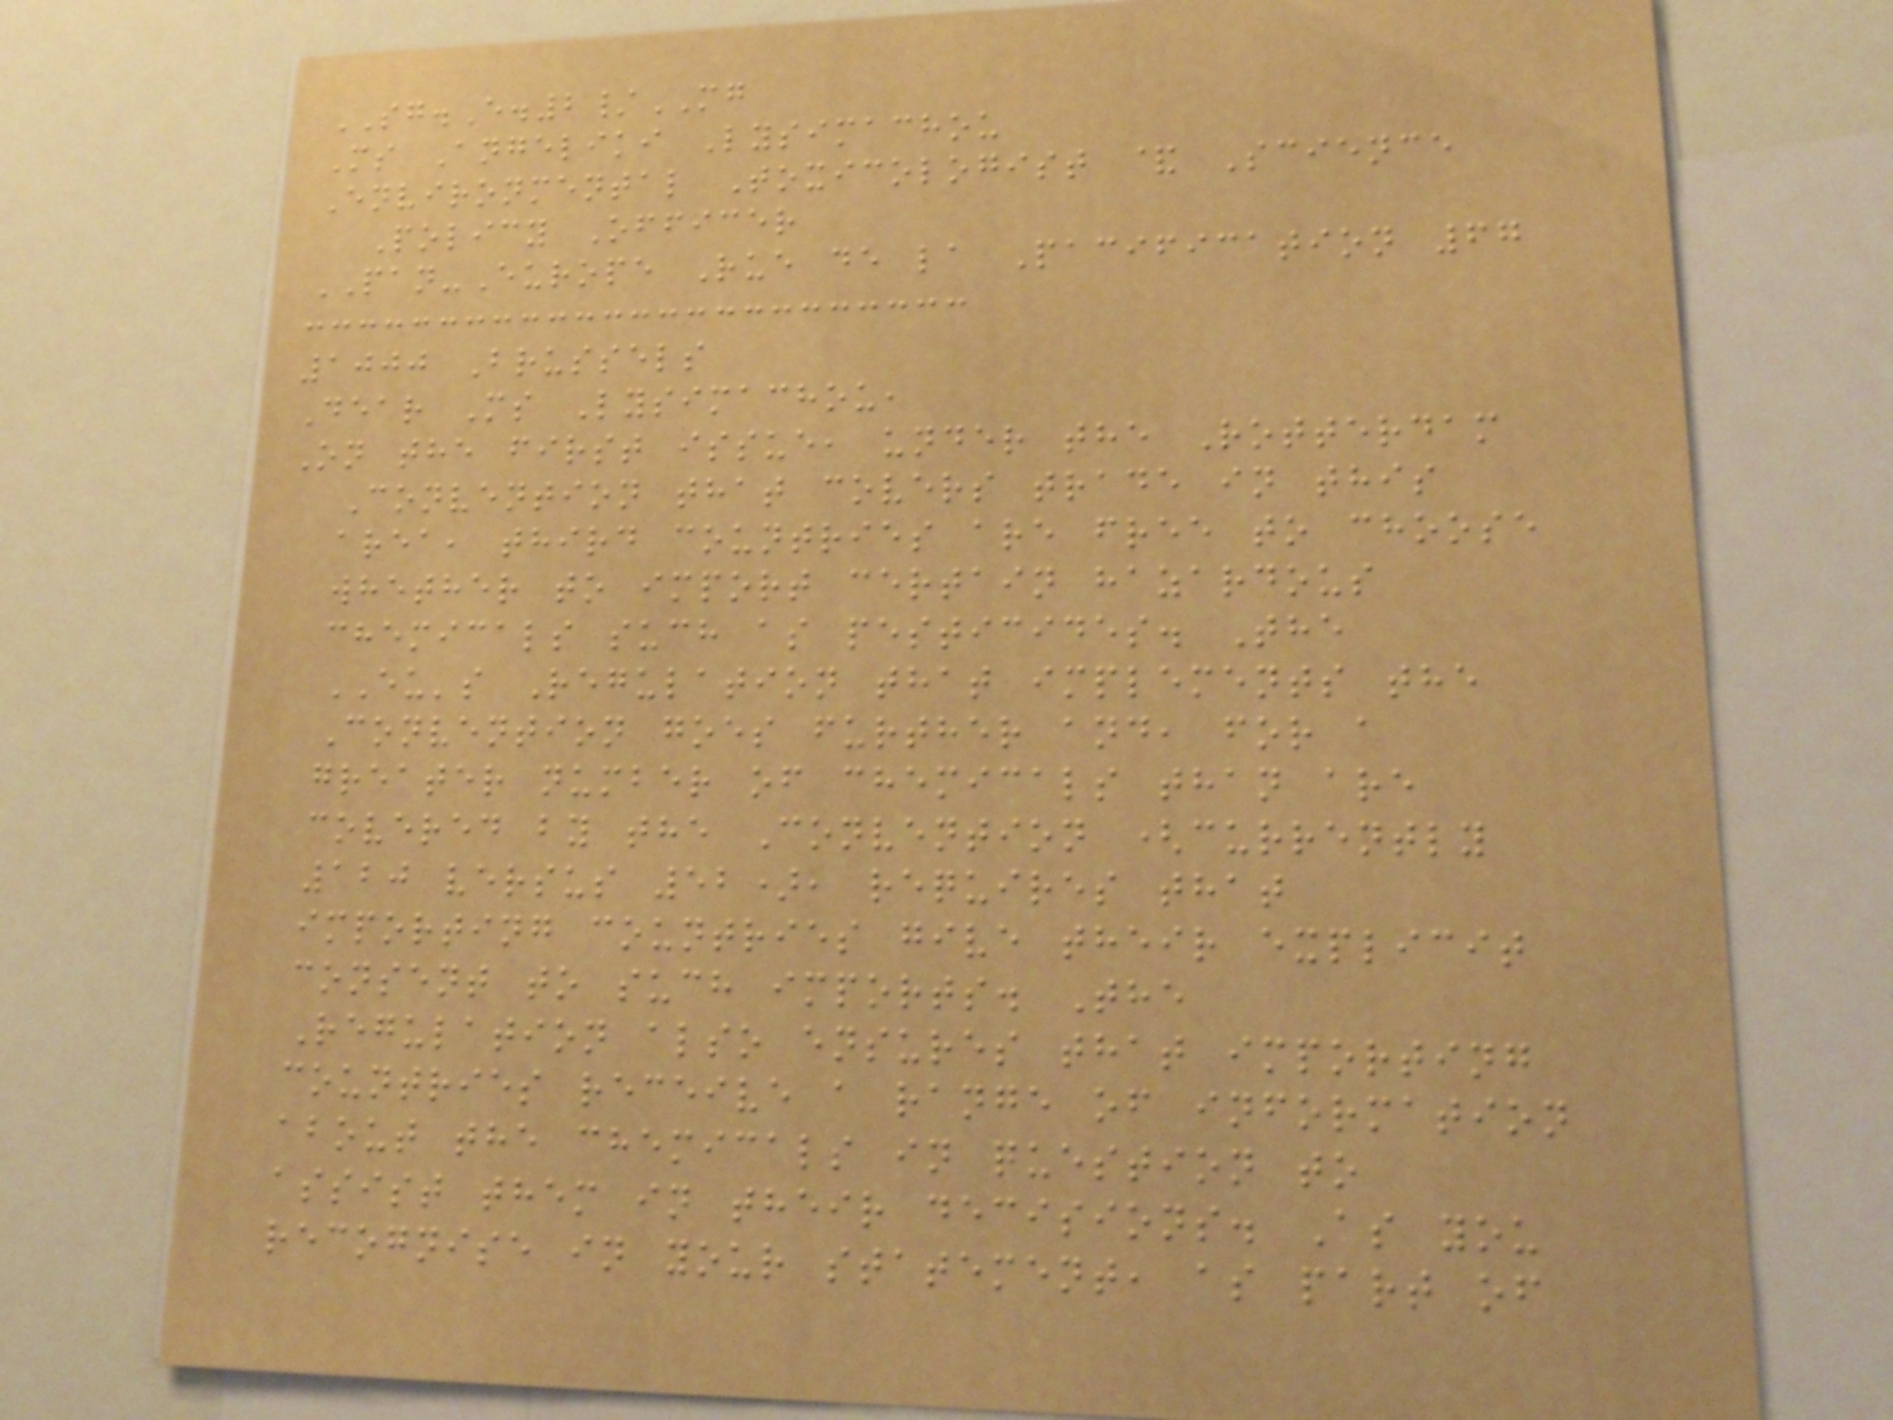SG.E.2/MG
Ms Angeliki Lysimachou
Environmental Toxicologist & Science
Policy Officer
PAN-Europe Rue de la Pacification 67
1000 Brussels
Dear Ms Lysimachou,
On the first issue, under the Rotterdam
Convention that covers trade in this
area, third countries are free to choose
whether to import certain hazardous
chemicals such as pesticides. The
EU's Regulation that implements the
Convention goes further and, for a
greater number of chemicals than are
covered by the Convention (currently
120 versus 52), requires that
importing countries give their explicit
consent to such imports. The
Regulation also ensures that importing
countries receive a range of information
about the chemicals in question to
assist them in their decisions. As you
recognise in your statement, as part of
